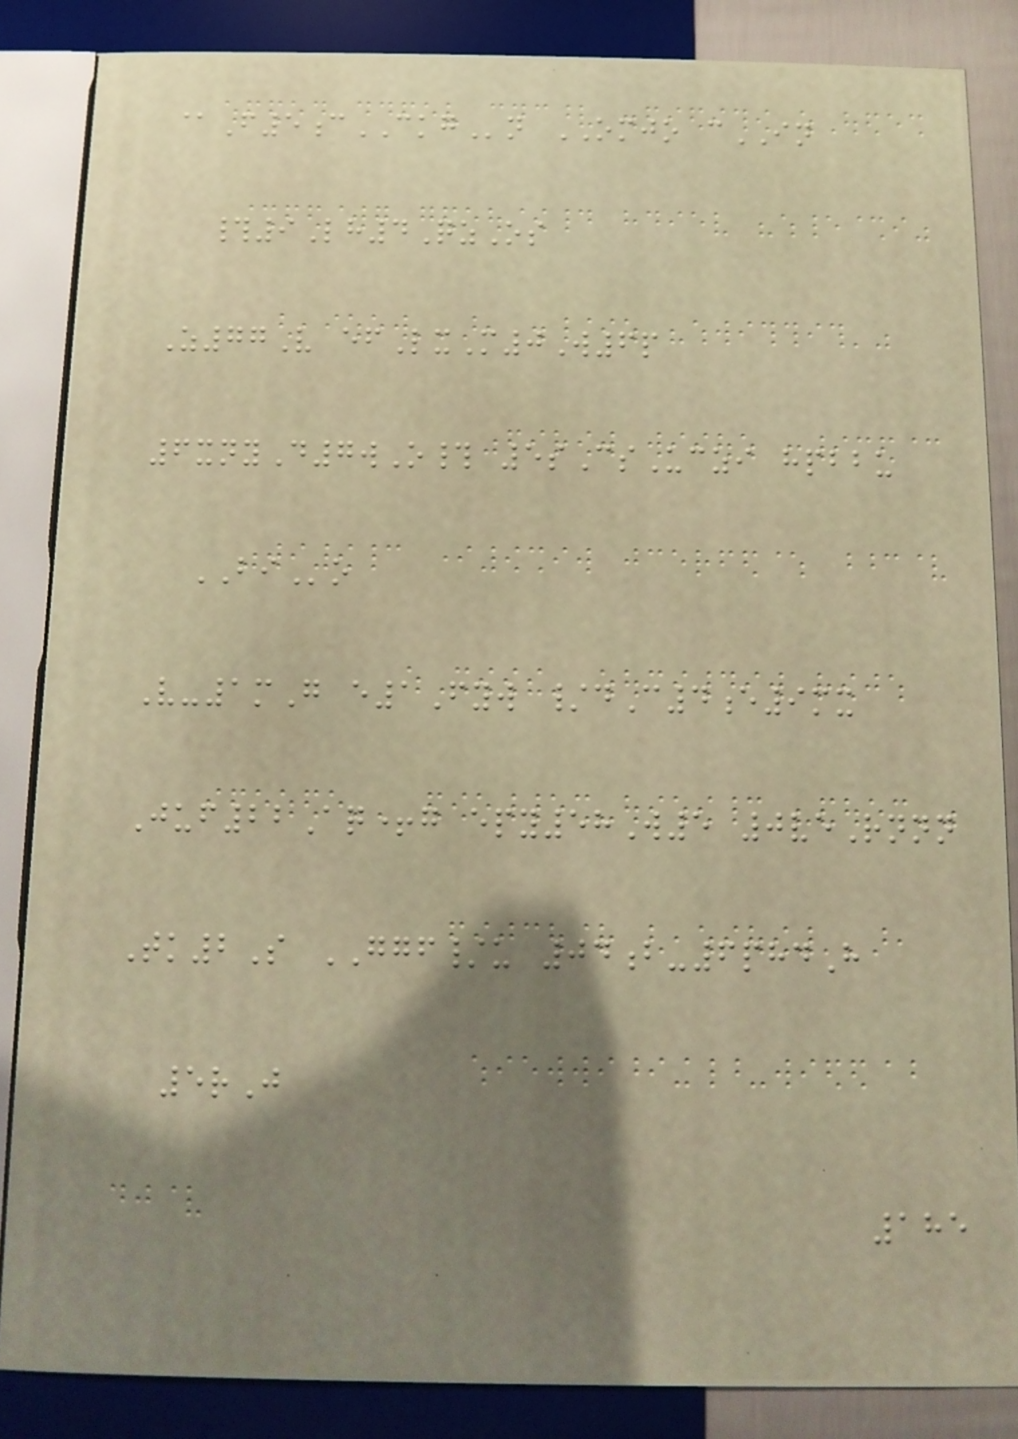@F5cCKGn OMJO cIN
#9Lh4QzOs
Z77V efLxM0W6p
6xnyD7wO# 5sCsUczi hpbbu
BIo
V-1mG e1Fyw /dC4e9mx
Juf22Aq+g epy58W5 0veRnnn
Tk2S GGF/u 04b-6phdH
5rJ
185
